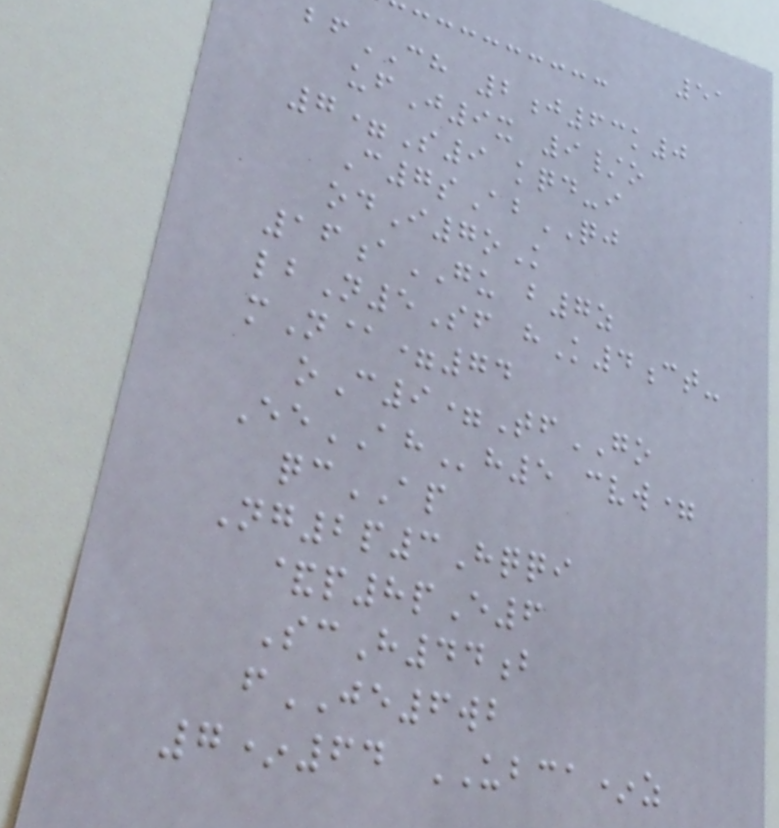51
bfCH 2j63k0
ufJ9x 9/o
7=S9 kqd-i
C7sAbQJ
odI7oK
16aGU b7z
lbN5Sf hK4ct-
mN@=74
oC9=TfGO
EeAHh5 cvw=
qcAP
Ng2p3Hqqi
&p8pE6
ScH44b
fJE6wb
7*64 UBCA*z
